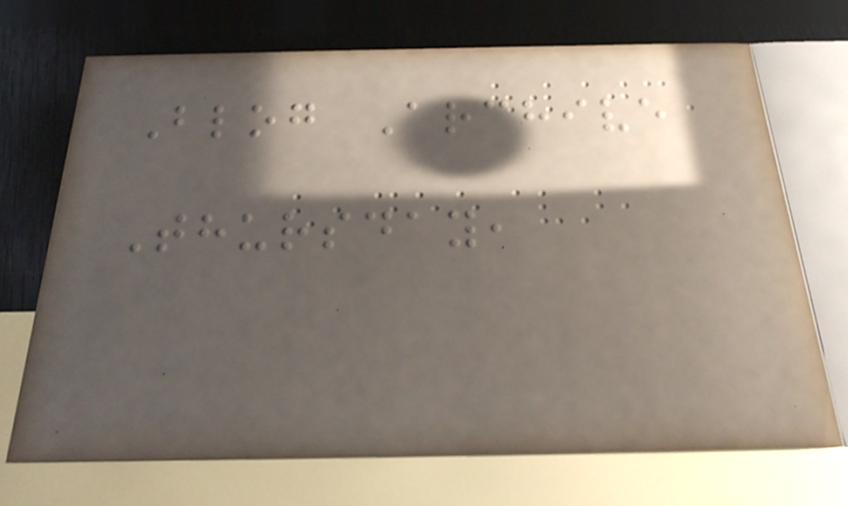Blog Archive
Thursday,
